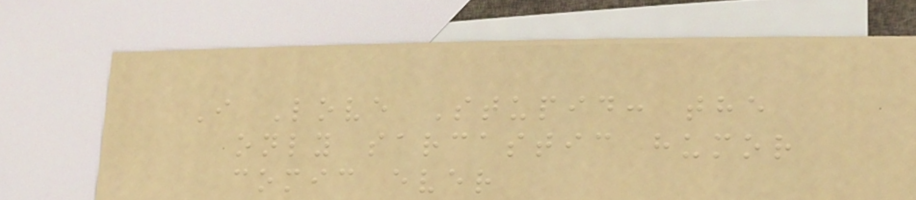I Love Stupid: the
only sarcastic humor
comic ever
